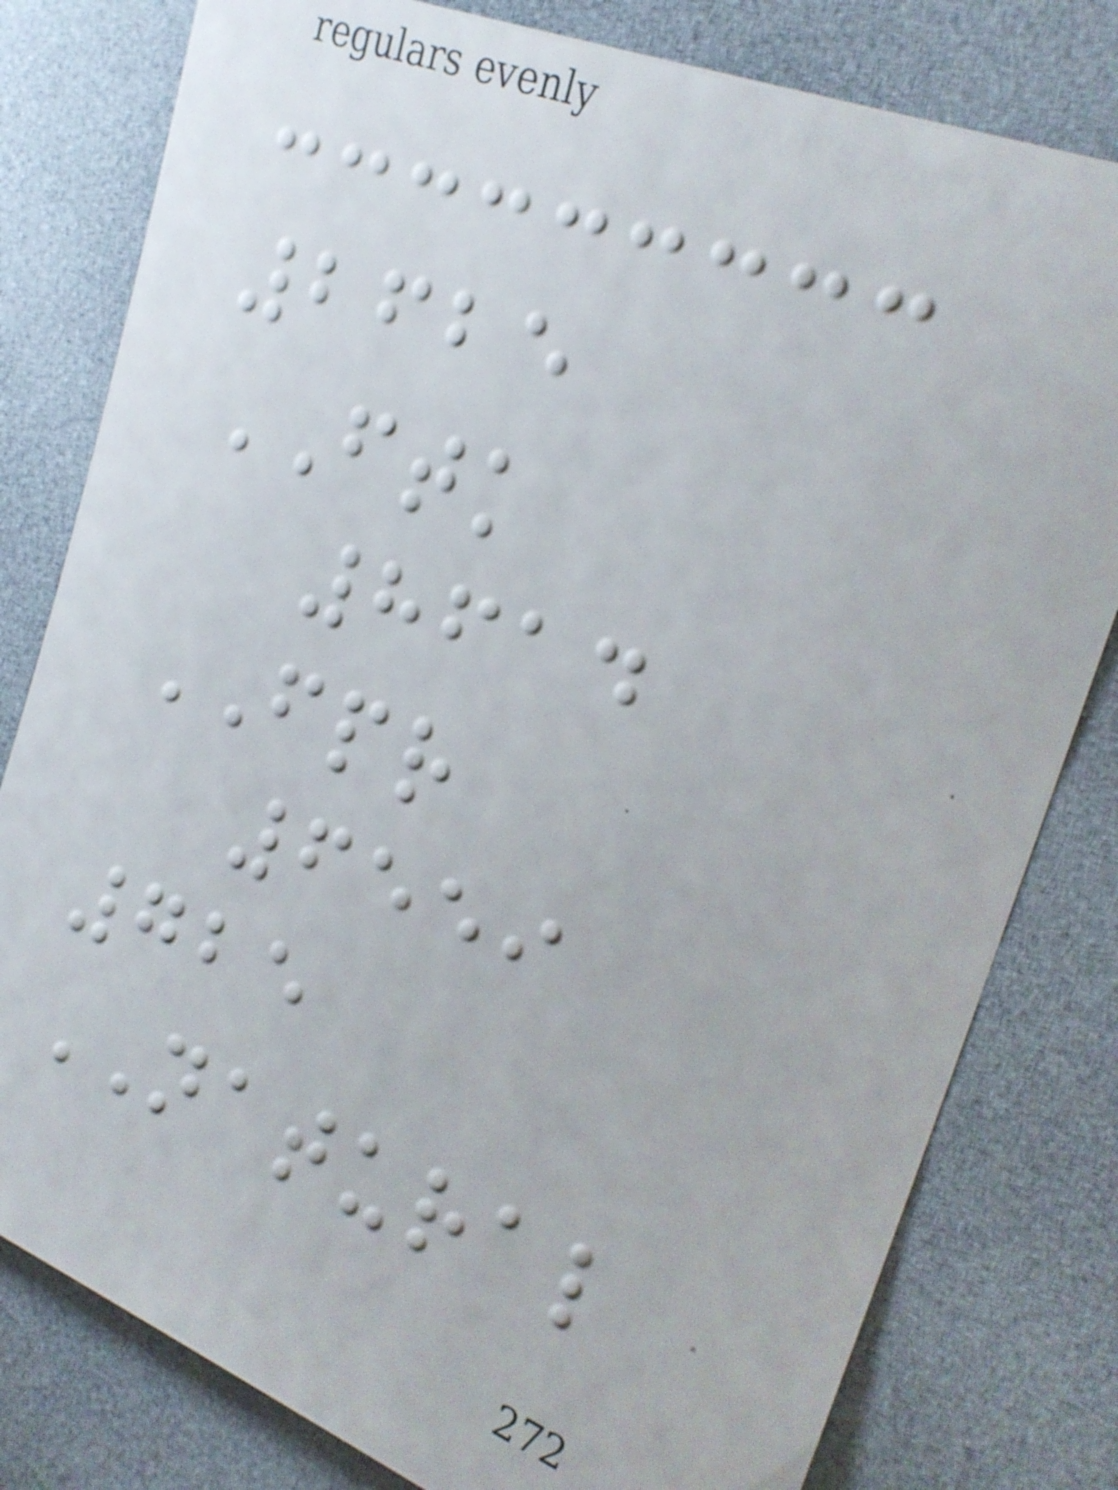2625
FTK
8614
FPR
6559
725
NATURAL
